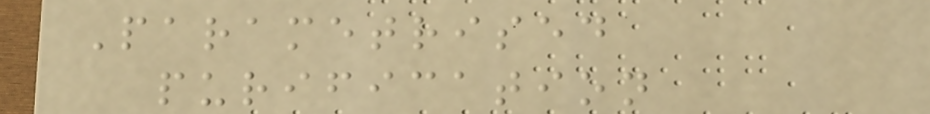Parametrised
purification
